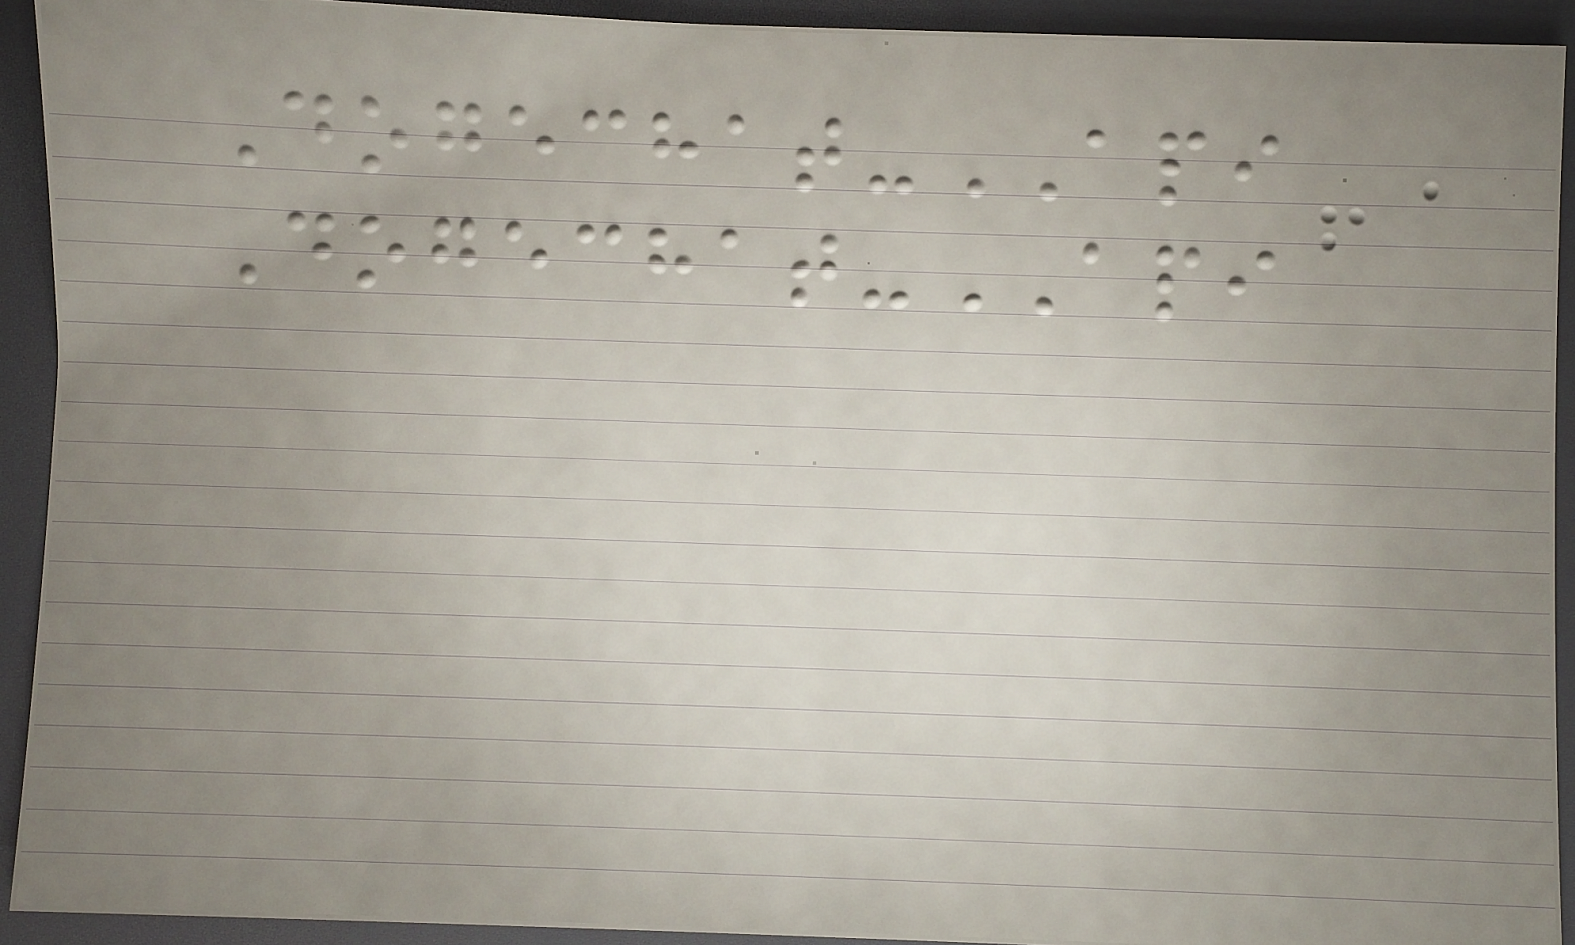Dogechat-API
Dogechat-API
